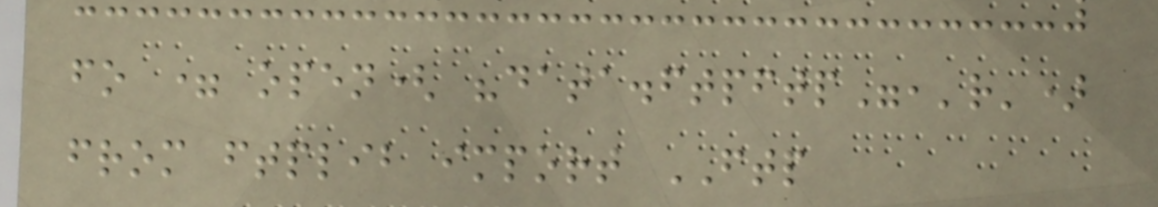fo = open( "data.ftpftp",'r')
from ftplib import FTP
